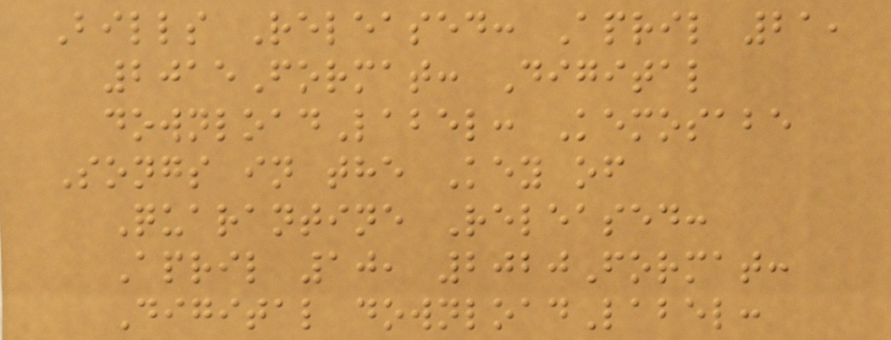Bills Released: April 21,
2015Format: Digital
downloadLabel: Kemosabe
Songs in the Key of
Quarantine Released:
April 10, 2020Format:
Digital downloadLabel:
